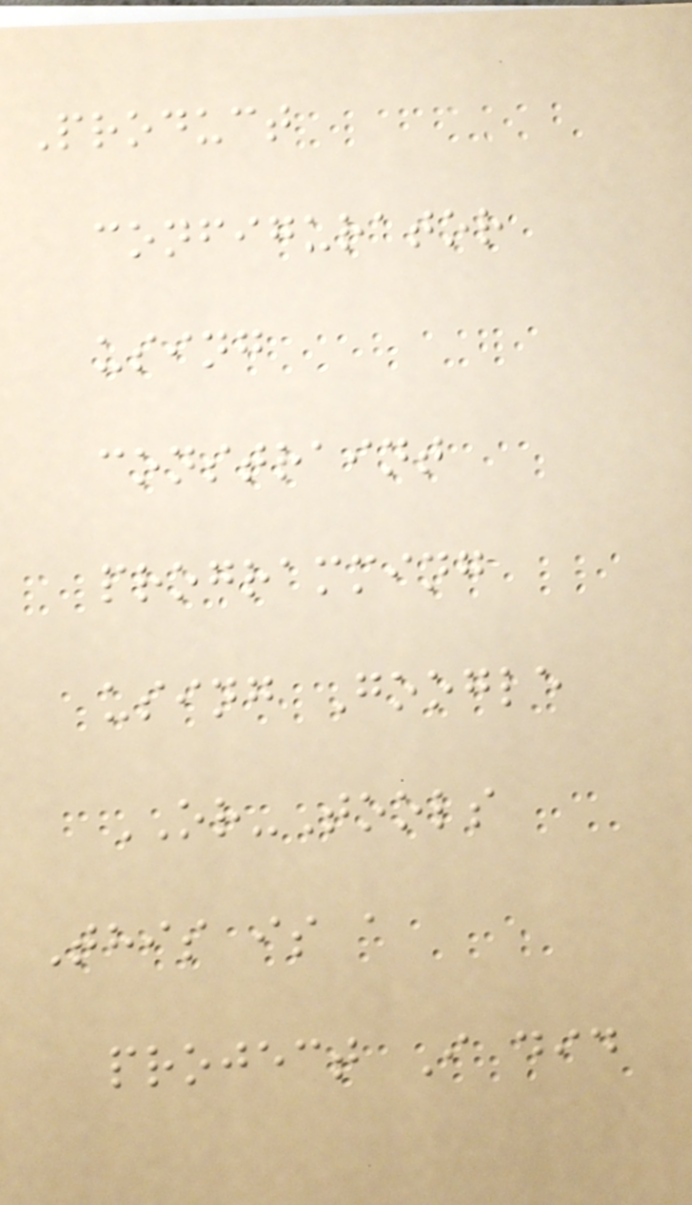Product
configurator
using
constraint
programming
using Google
OR-Tools
This is a
project I did
